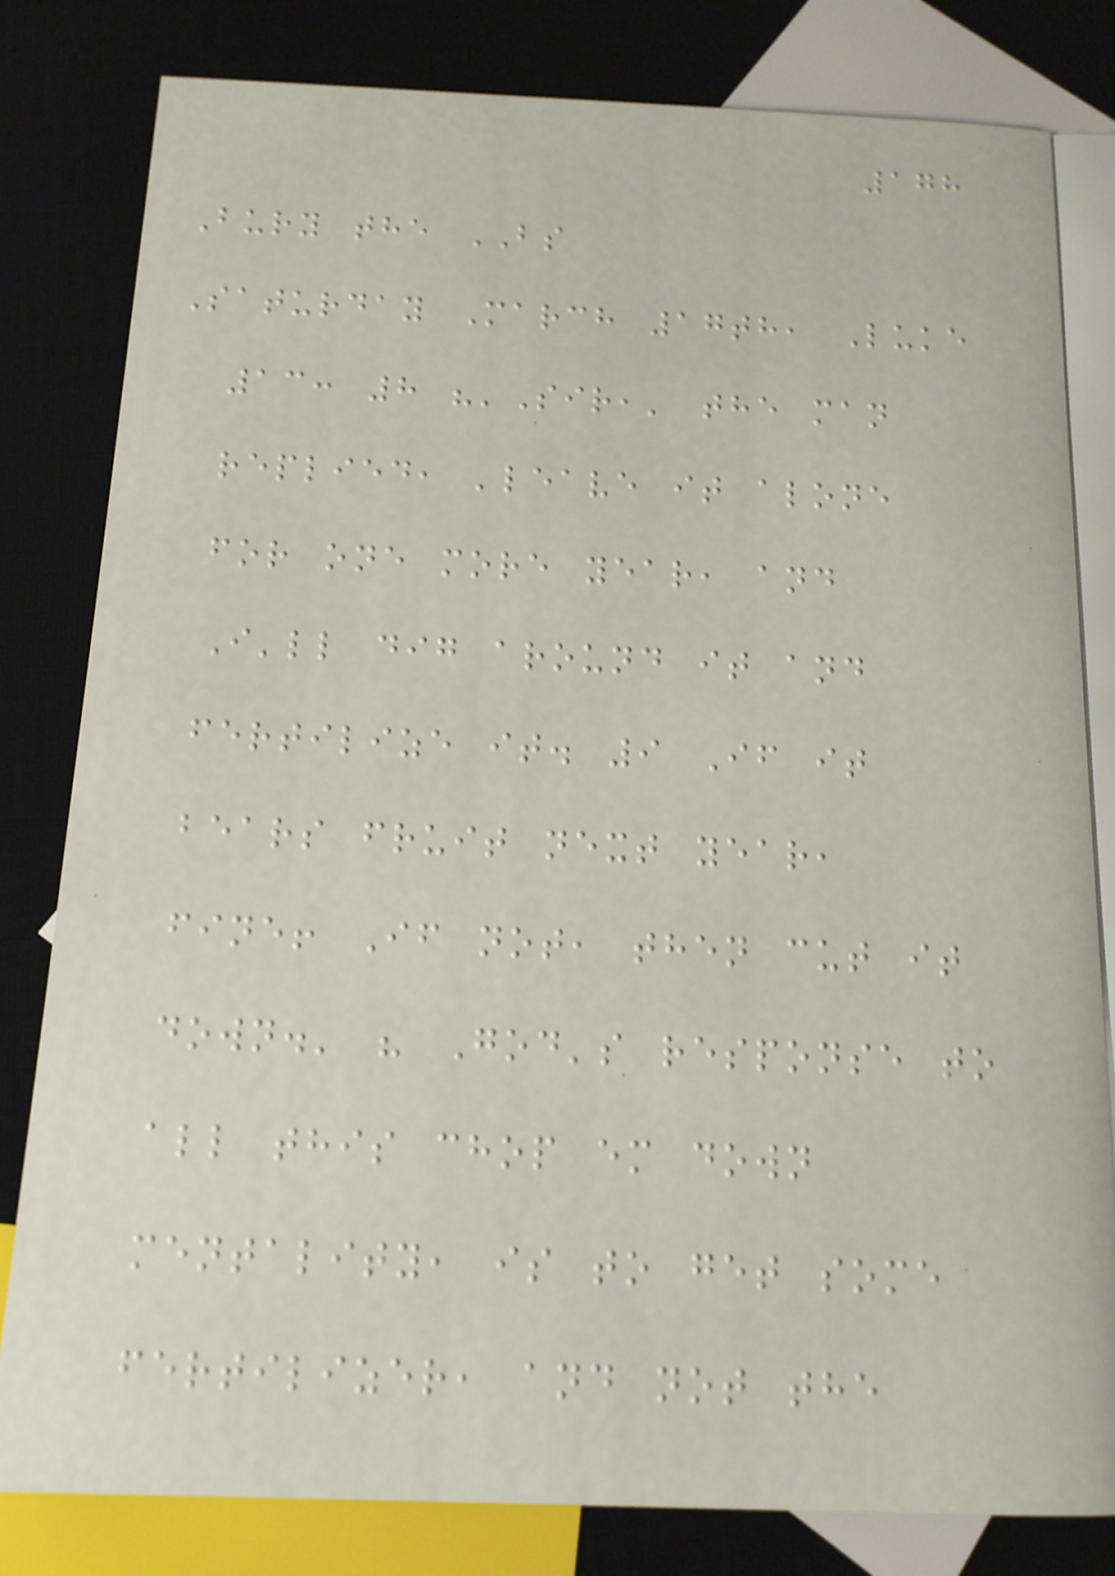178
Bury the BS
Saturday March 17th, Luke
13: 8 "'Sir,' the man
replied, 'leave it alone
for one more year, and
I'll dig around it and
fertilize it. 9 If it
bears fruit next year,
fine! If not, then cut it
down.' " God's response to
all this chop em down
mentality, is to get some
fertilizer, and not the
